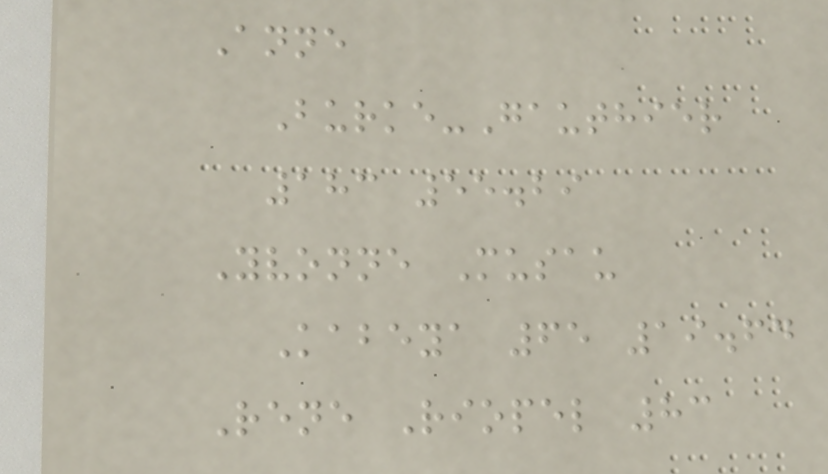Anne
Burke-Gauthier
183 55.29
Yvonne Musau
Kabeya 65 19.64
Rene Riopel 83
